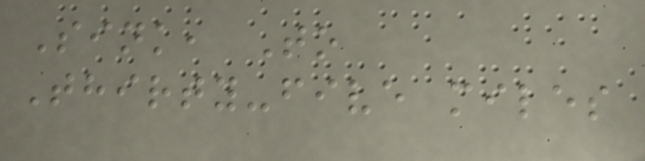Sink, To
Thirty-five miles
